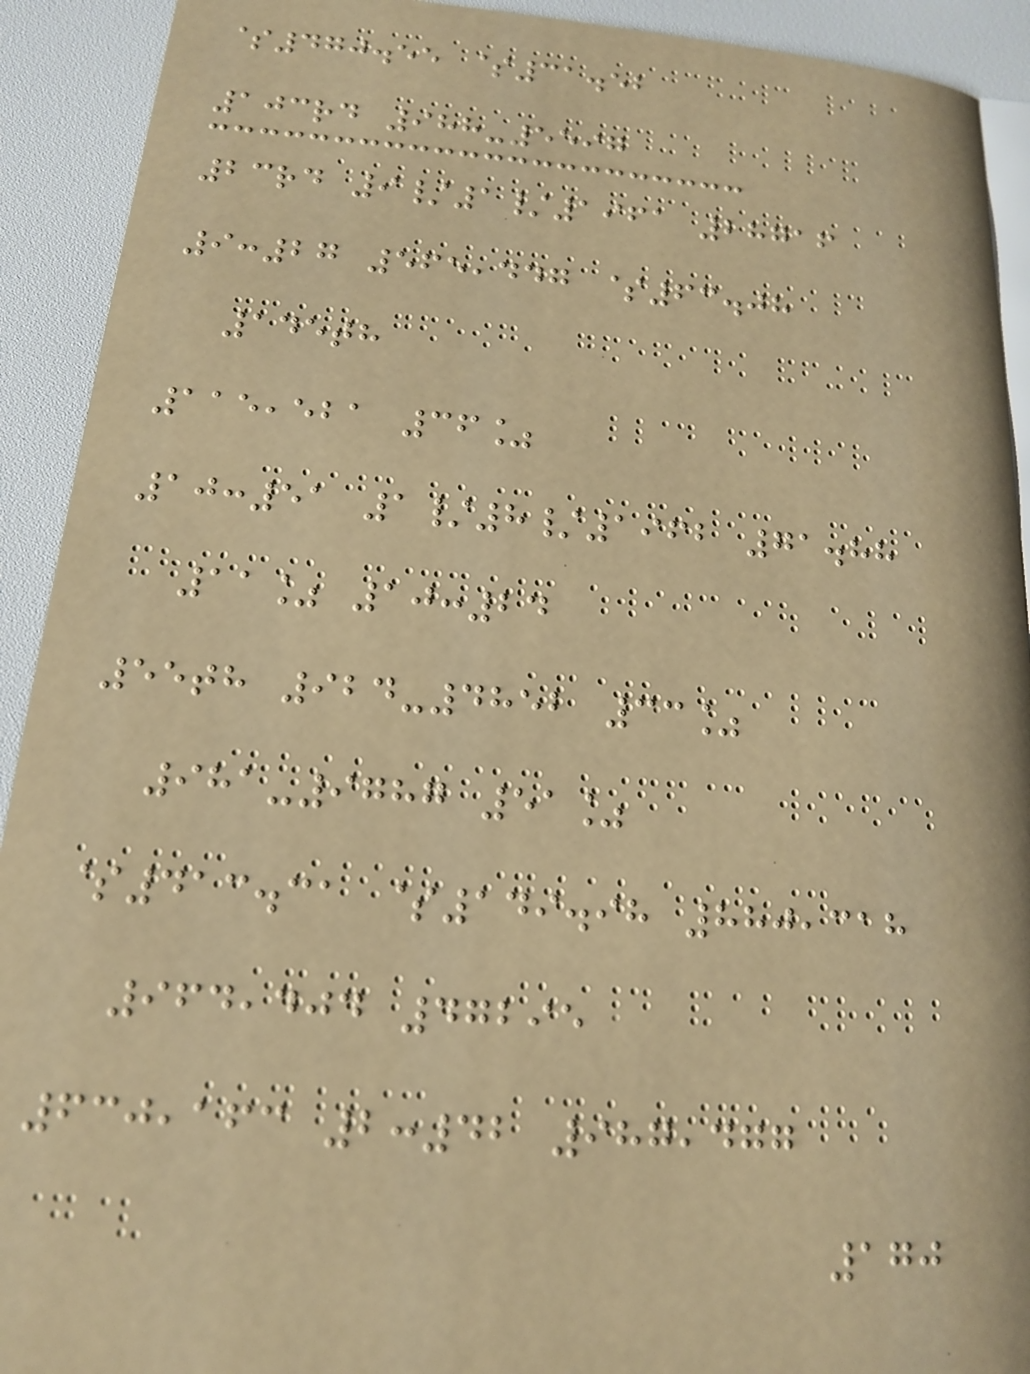$470.55 $31.52
103rd 988-5597
23rd 9/1/1961 28716
9:27 565,447 $63.08
145th
115,521 36%
10:51 1/8/1962 71.88
11% 10:24
55th 924-4852 33%
981-9787 51%
$413.31 $149.98 880,318
964,404 47295
630,163 2:42 987,477
170
